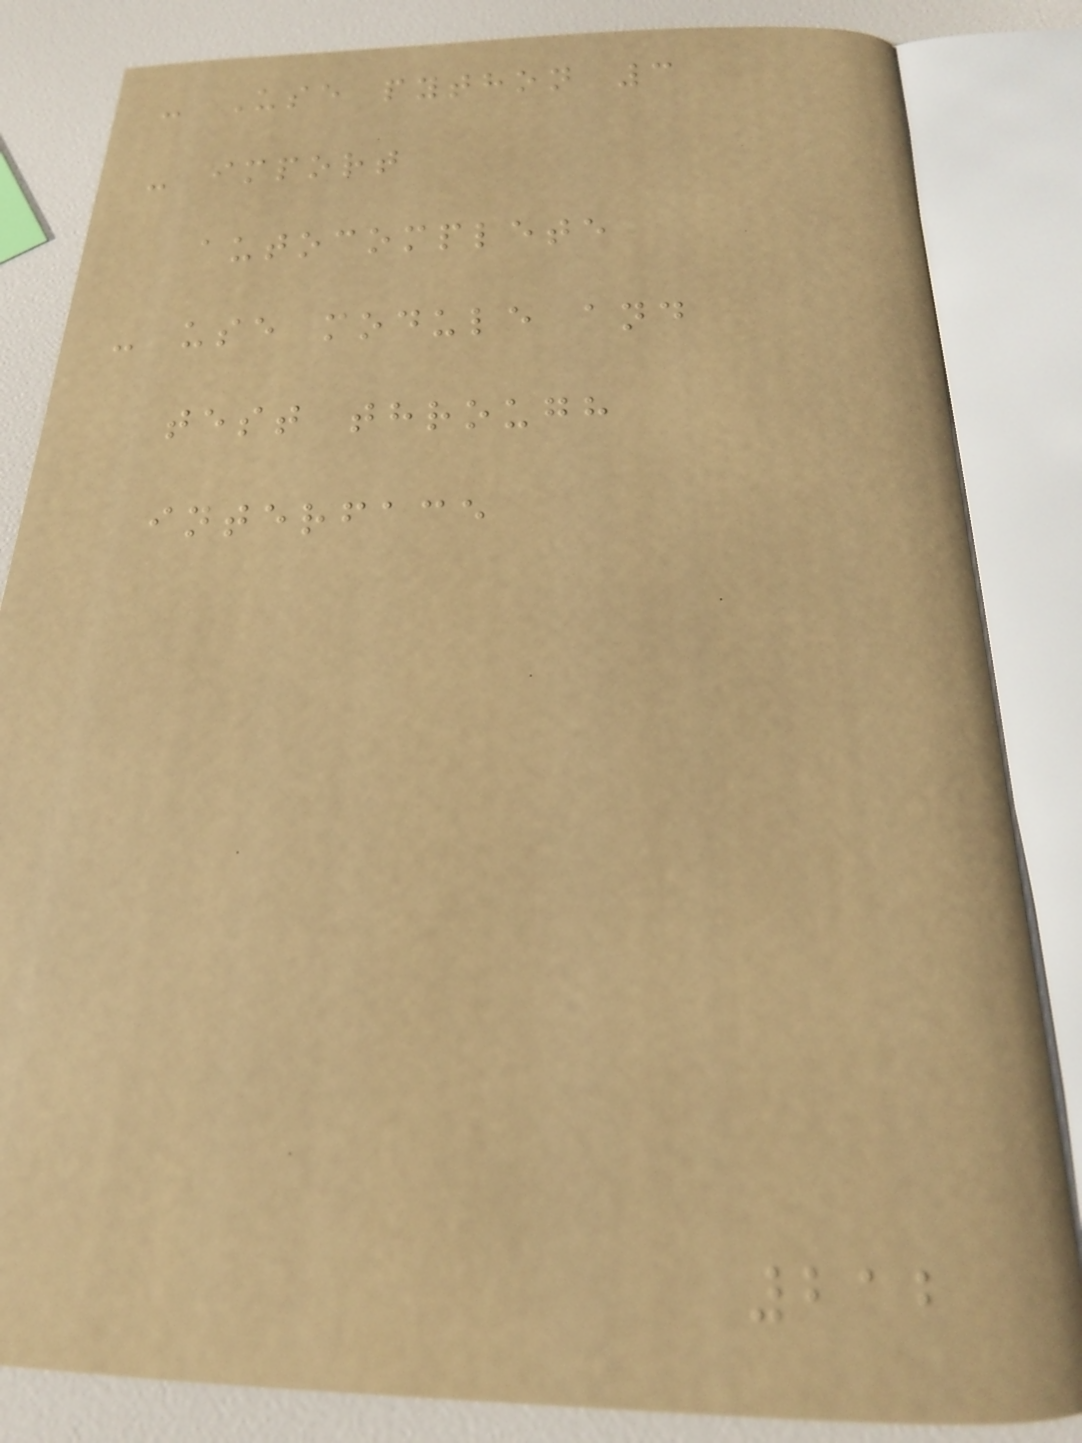- Use python 3
- import
autocomplete
- use module and
test through
interface
212
